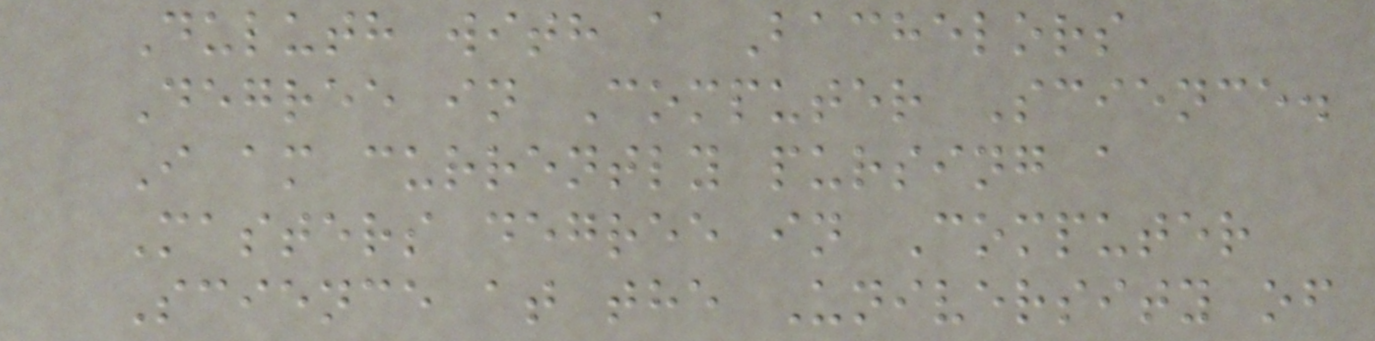Duluth with a Bachelors
Degree in Computer Science.
I am currently pursing a
Masters degree in Computer
Science at the University of
